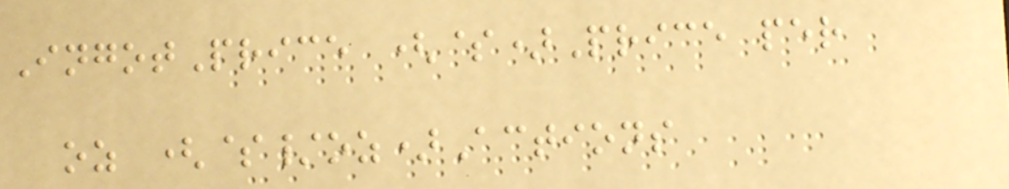IngotPrice ($)Price per
oz ($/oz)Actions
